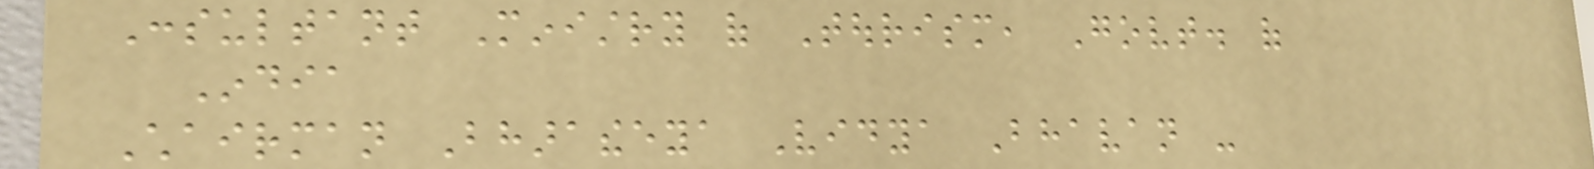Consultant Ministry of Tourism, Govt. of
India
Chairman Bharatheeya Vidya Bhavan -
